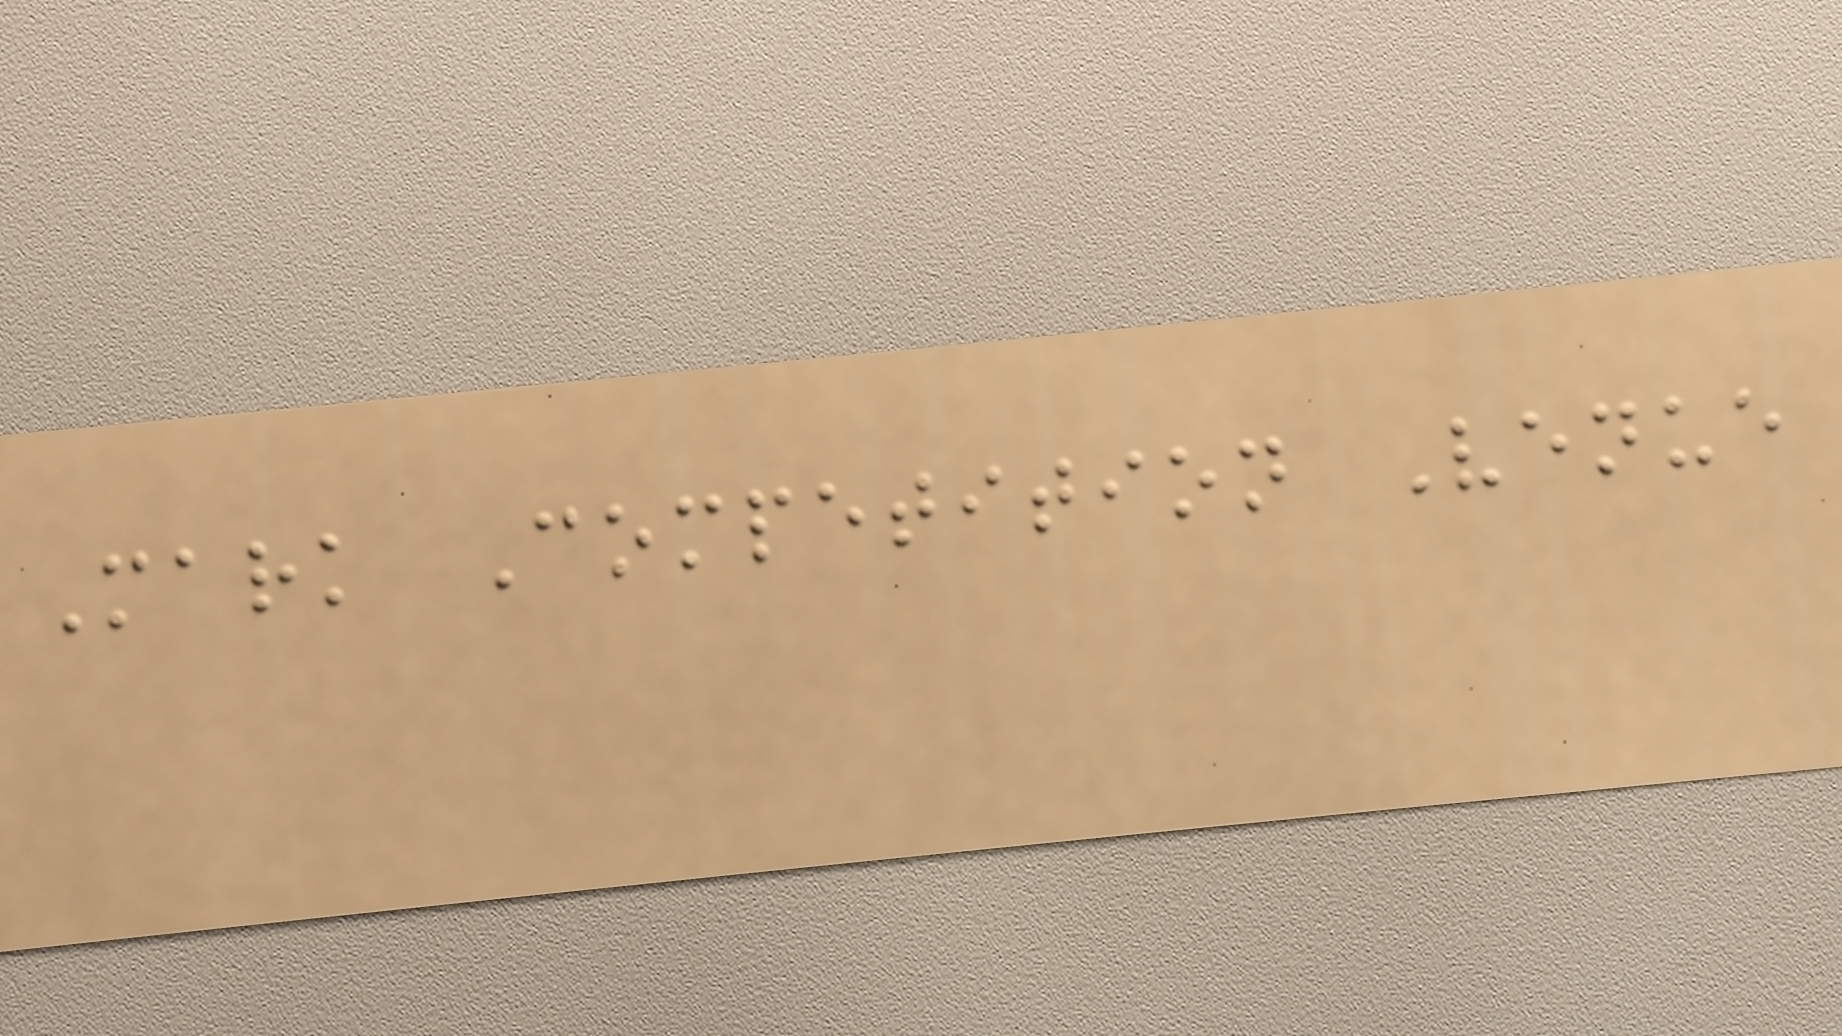Mark Competition Venue
